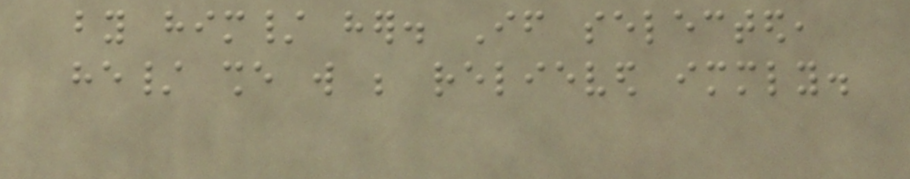by him/ her. If selected,
he/ she will be relieved immediately.
